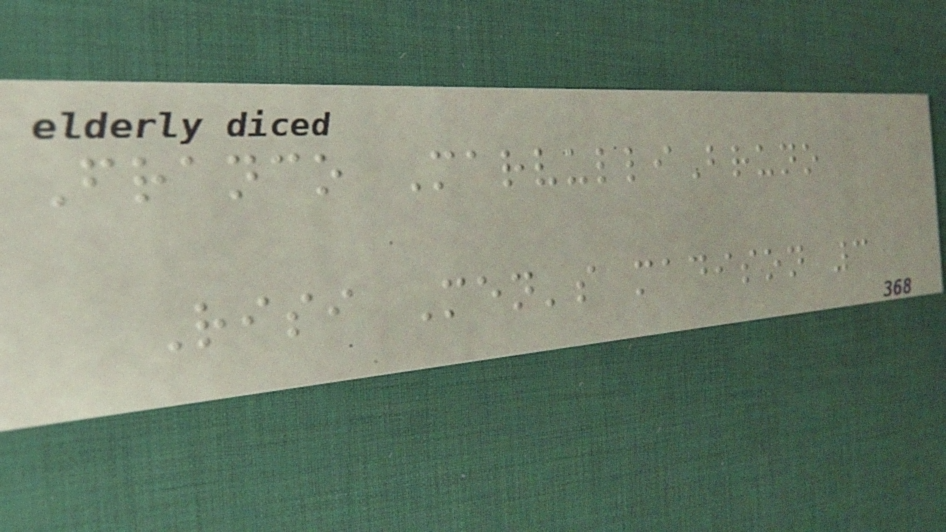Franco MarvulliBruno
Risi Men's madison 3
